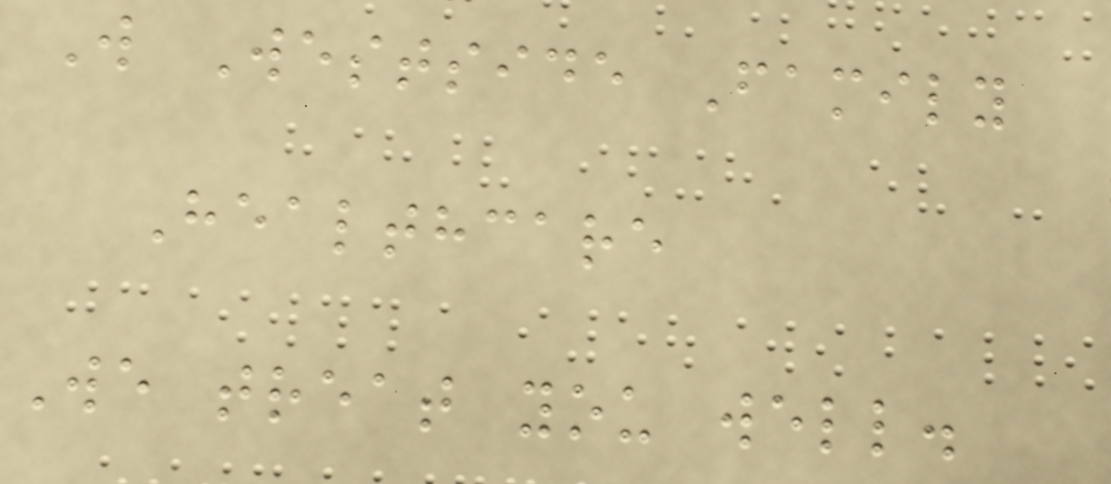W Westside Family
Healthcare
We treat you well.
